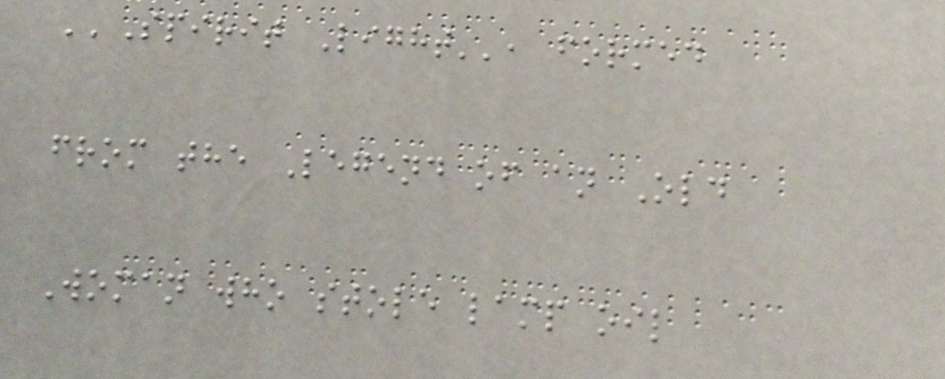''Spirit Light'', formed
from the Legend of an Old
Woman who stole lamp oil
